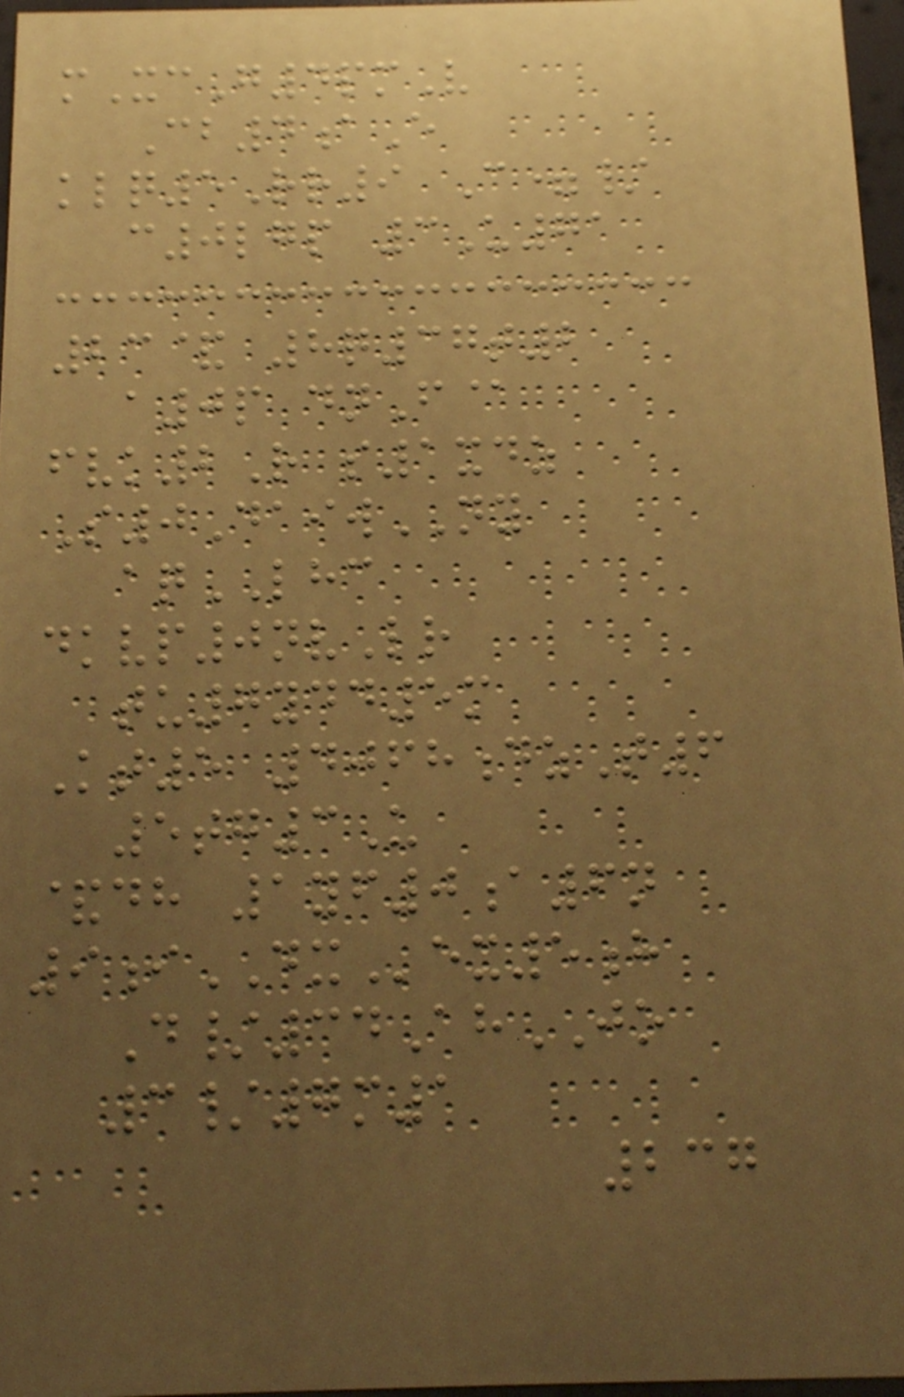mXcG4pmV
Cb4aE
klq5Rr9 C=/
c0lgp 3U71
23& 8q37t2
a0p dnF@
fvk2R s1xdz
S0DaiwNY
aqLHC
dkvp0nvLr
tu7ydd5m
Kt5 4068dzT6
5tg3U
&dh 1yf0a6n
9iDXex5h
D/34AhJO
3/7m1
237
